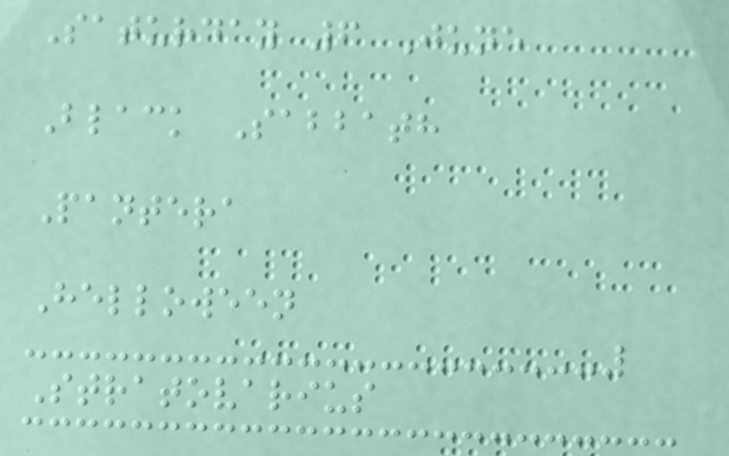Saturday 6 June
Black Sabbath
Pantera
Helloween
Stratovarius
